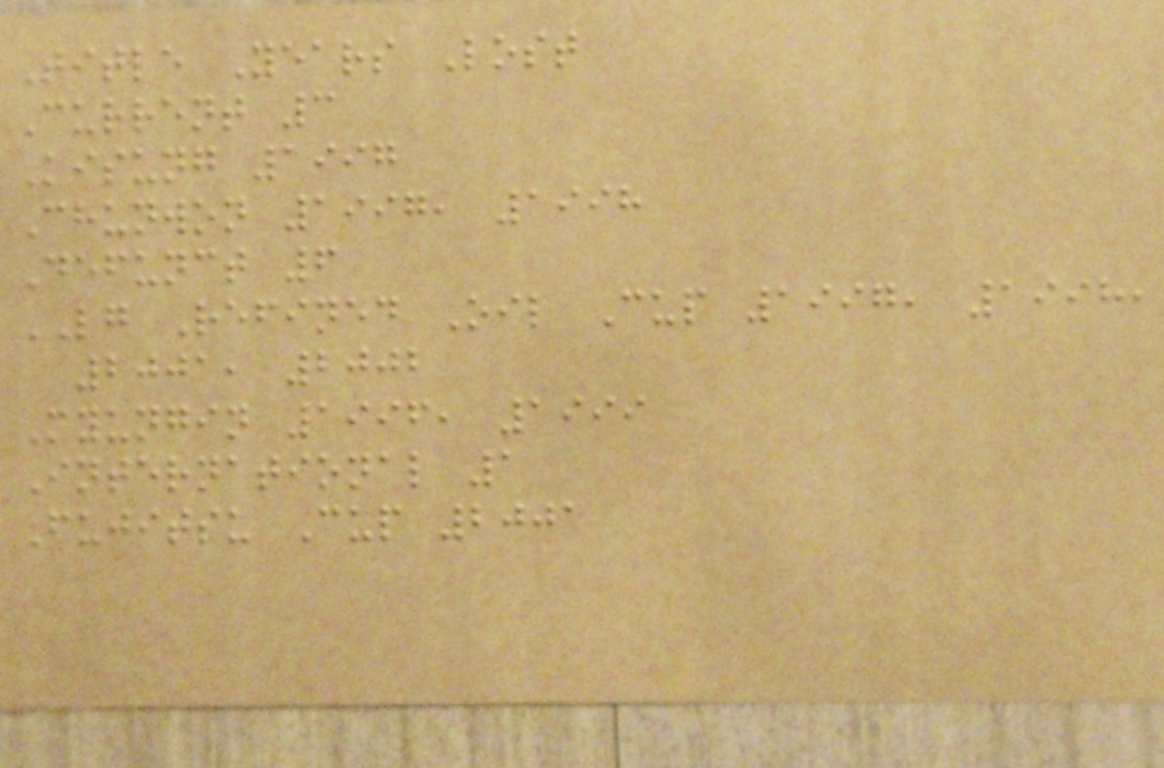Title Years Lost
Current 3
Kisung 1997
Chunwon 1997, 1998
Defunct 6
LG Refined Oil Cup 1997, 1998,
2001, 2002
Myungin 1996, 1999
International 1
Fujitsu Cup 2001
